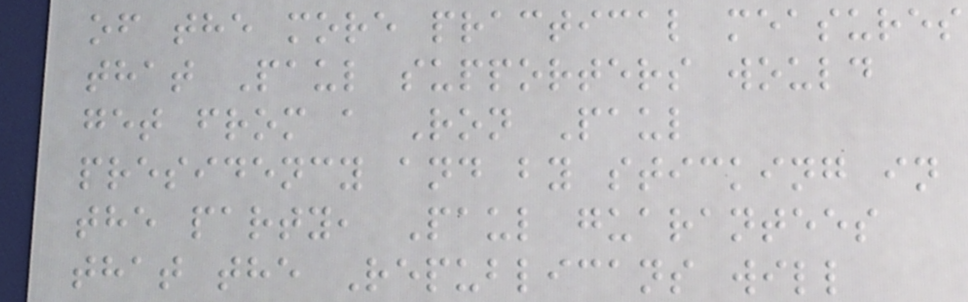of the more practical measures
that Paul supporters would
get from a Ron Paul
presidency and by sticking in
the party, Paul guarantees
that the Republicans will
